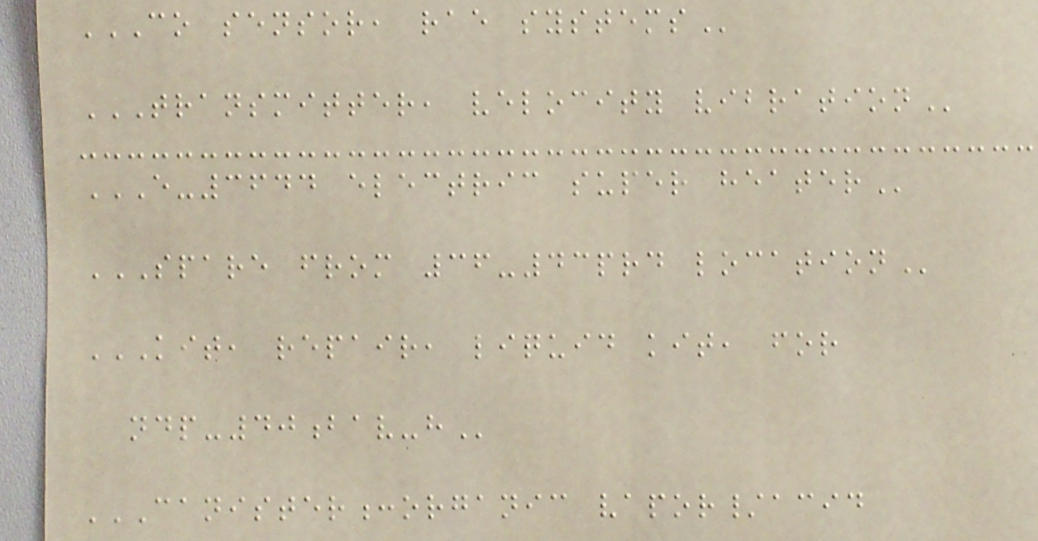CO SENSOR, RAE SYSTEMS
TRANSMITTER, VELOCITY VIBRATION
E-3644 ELECTRIC SUPER HEATER
SPARE FROM 36-43PRD LOCATION
KIT, REPAIR, LIQUID KIT, FOR
NDP-40BAV-H
CANISTER:ORGANIC VAPOR/ACID
